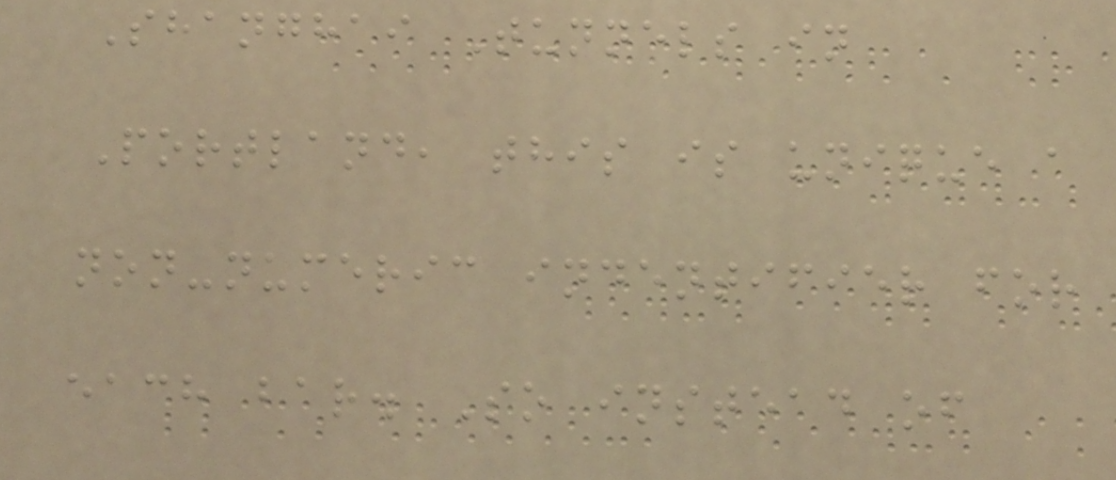Shanghai Tunnels in
Portland, this is unique a
non-numeric indentifier for
each bar. So instead of
